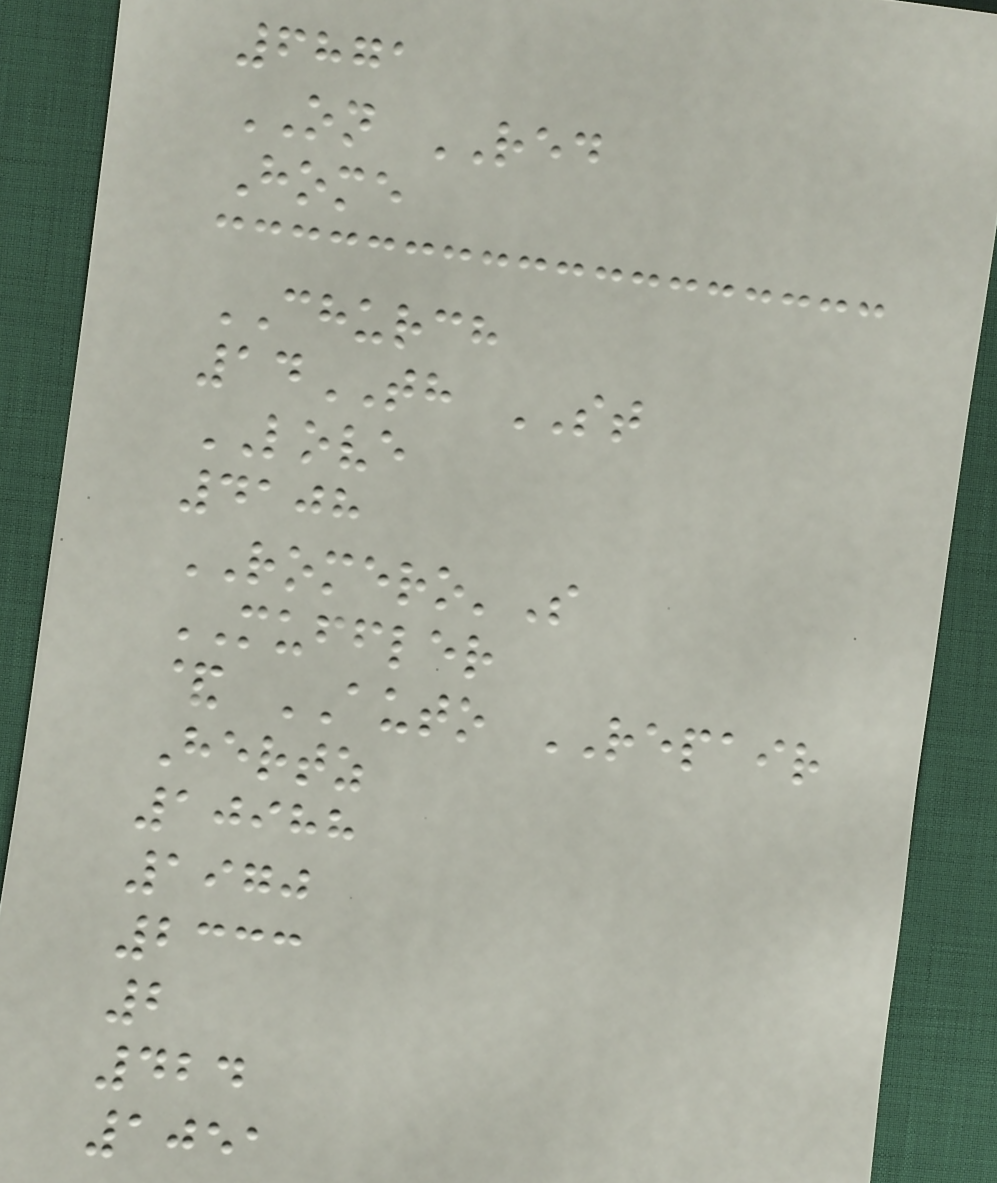6871
ON RED
Home
CHURCH
14TH ST
LOVE
4108
ROMERO'S
MUFFLER
& AUTO REPAIR
Hertz
10988
1970
2333
2
424
1051
